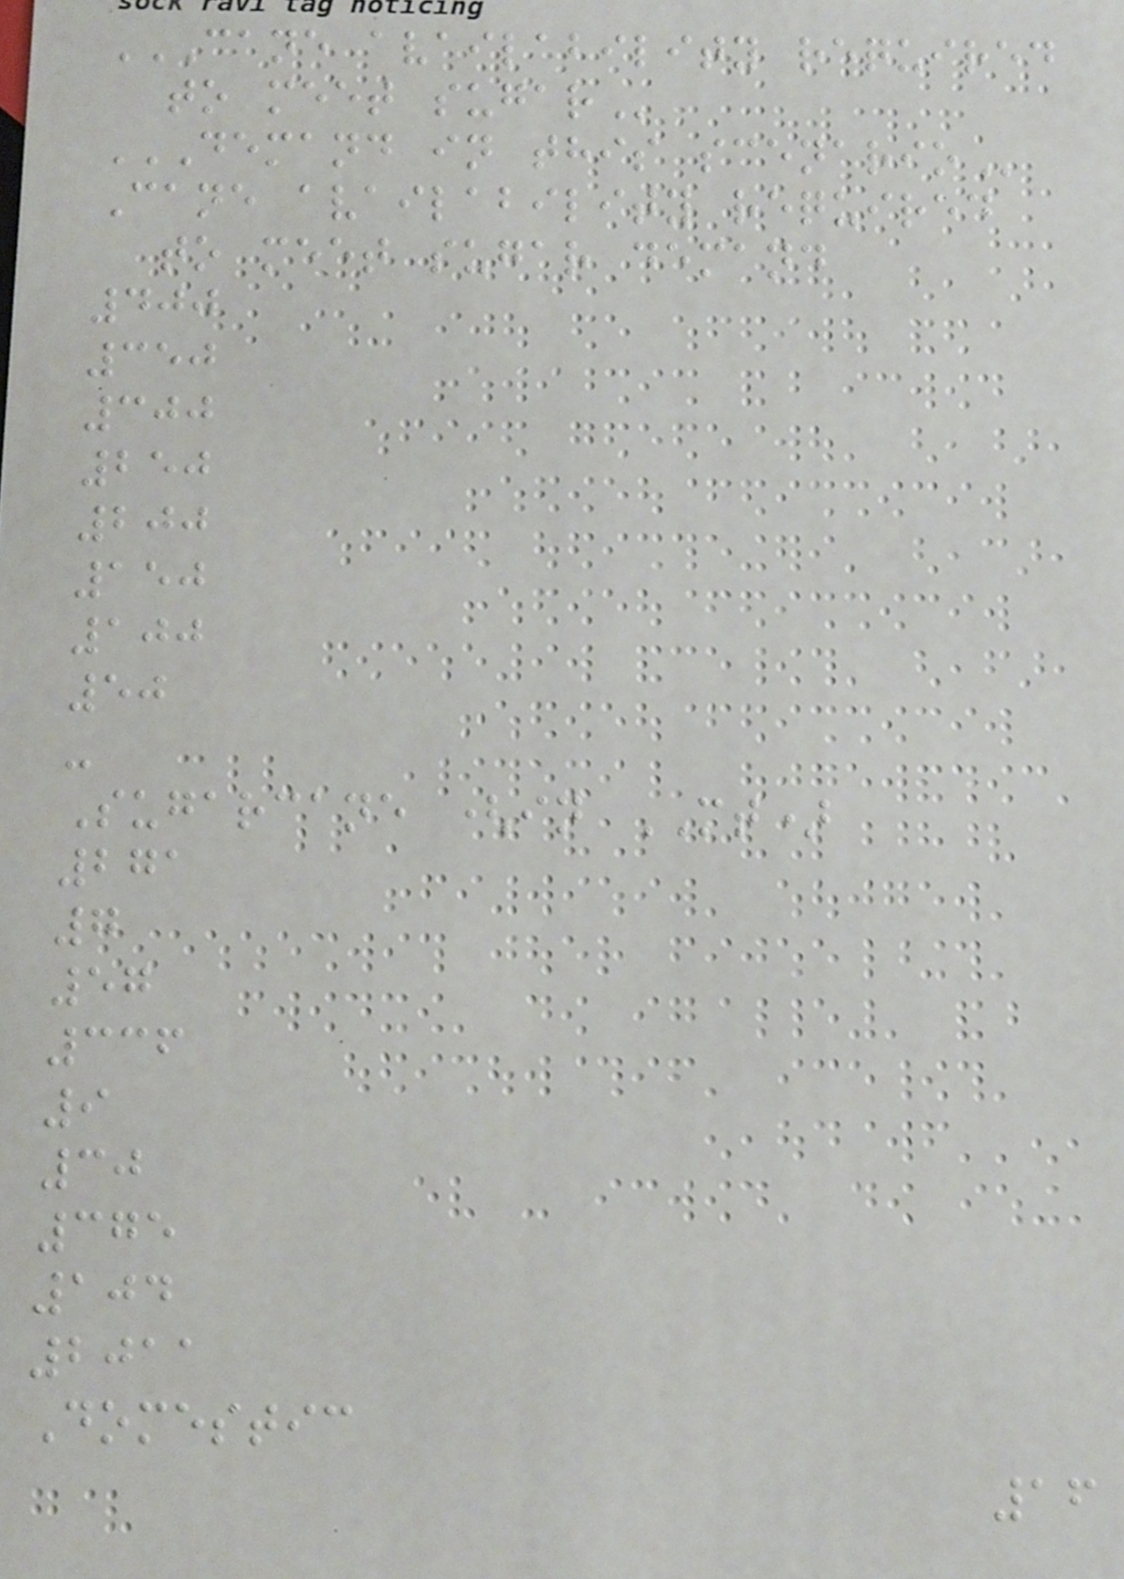CANE AVAILABILITY REQUIRED
TO MEET SUGAR
DEMAND IN THIS SCENARIO
Cane availability required
to meet sugar demand
400
350
300
250
200
150
100
50
-
Sugarcane (in MT)
271
7
57
336
9
30
375
104
2011
Domestic
16
